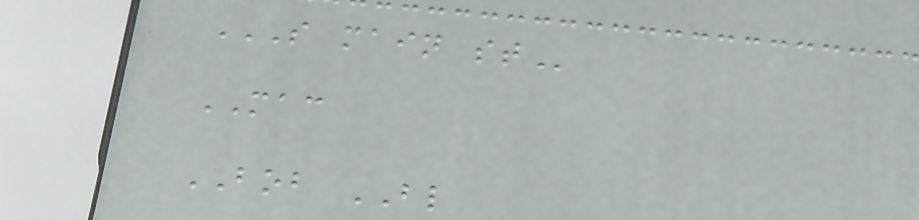S MAIN ST
MAC
BOB BL
